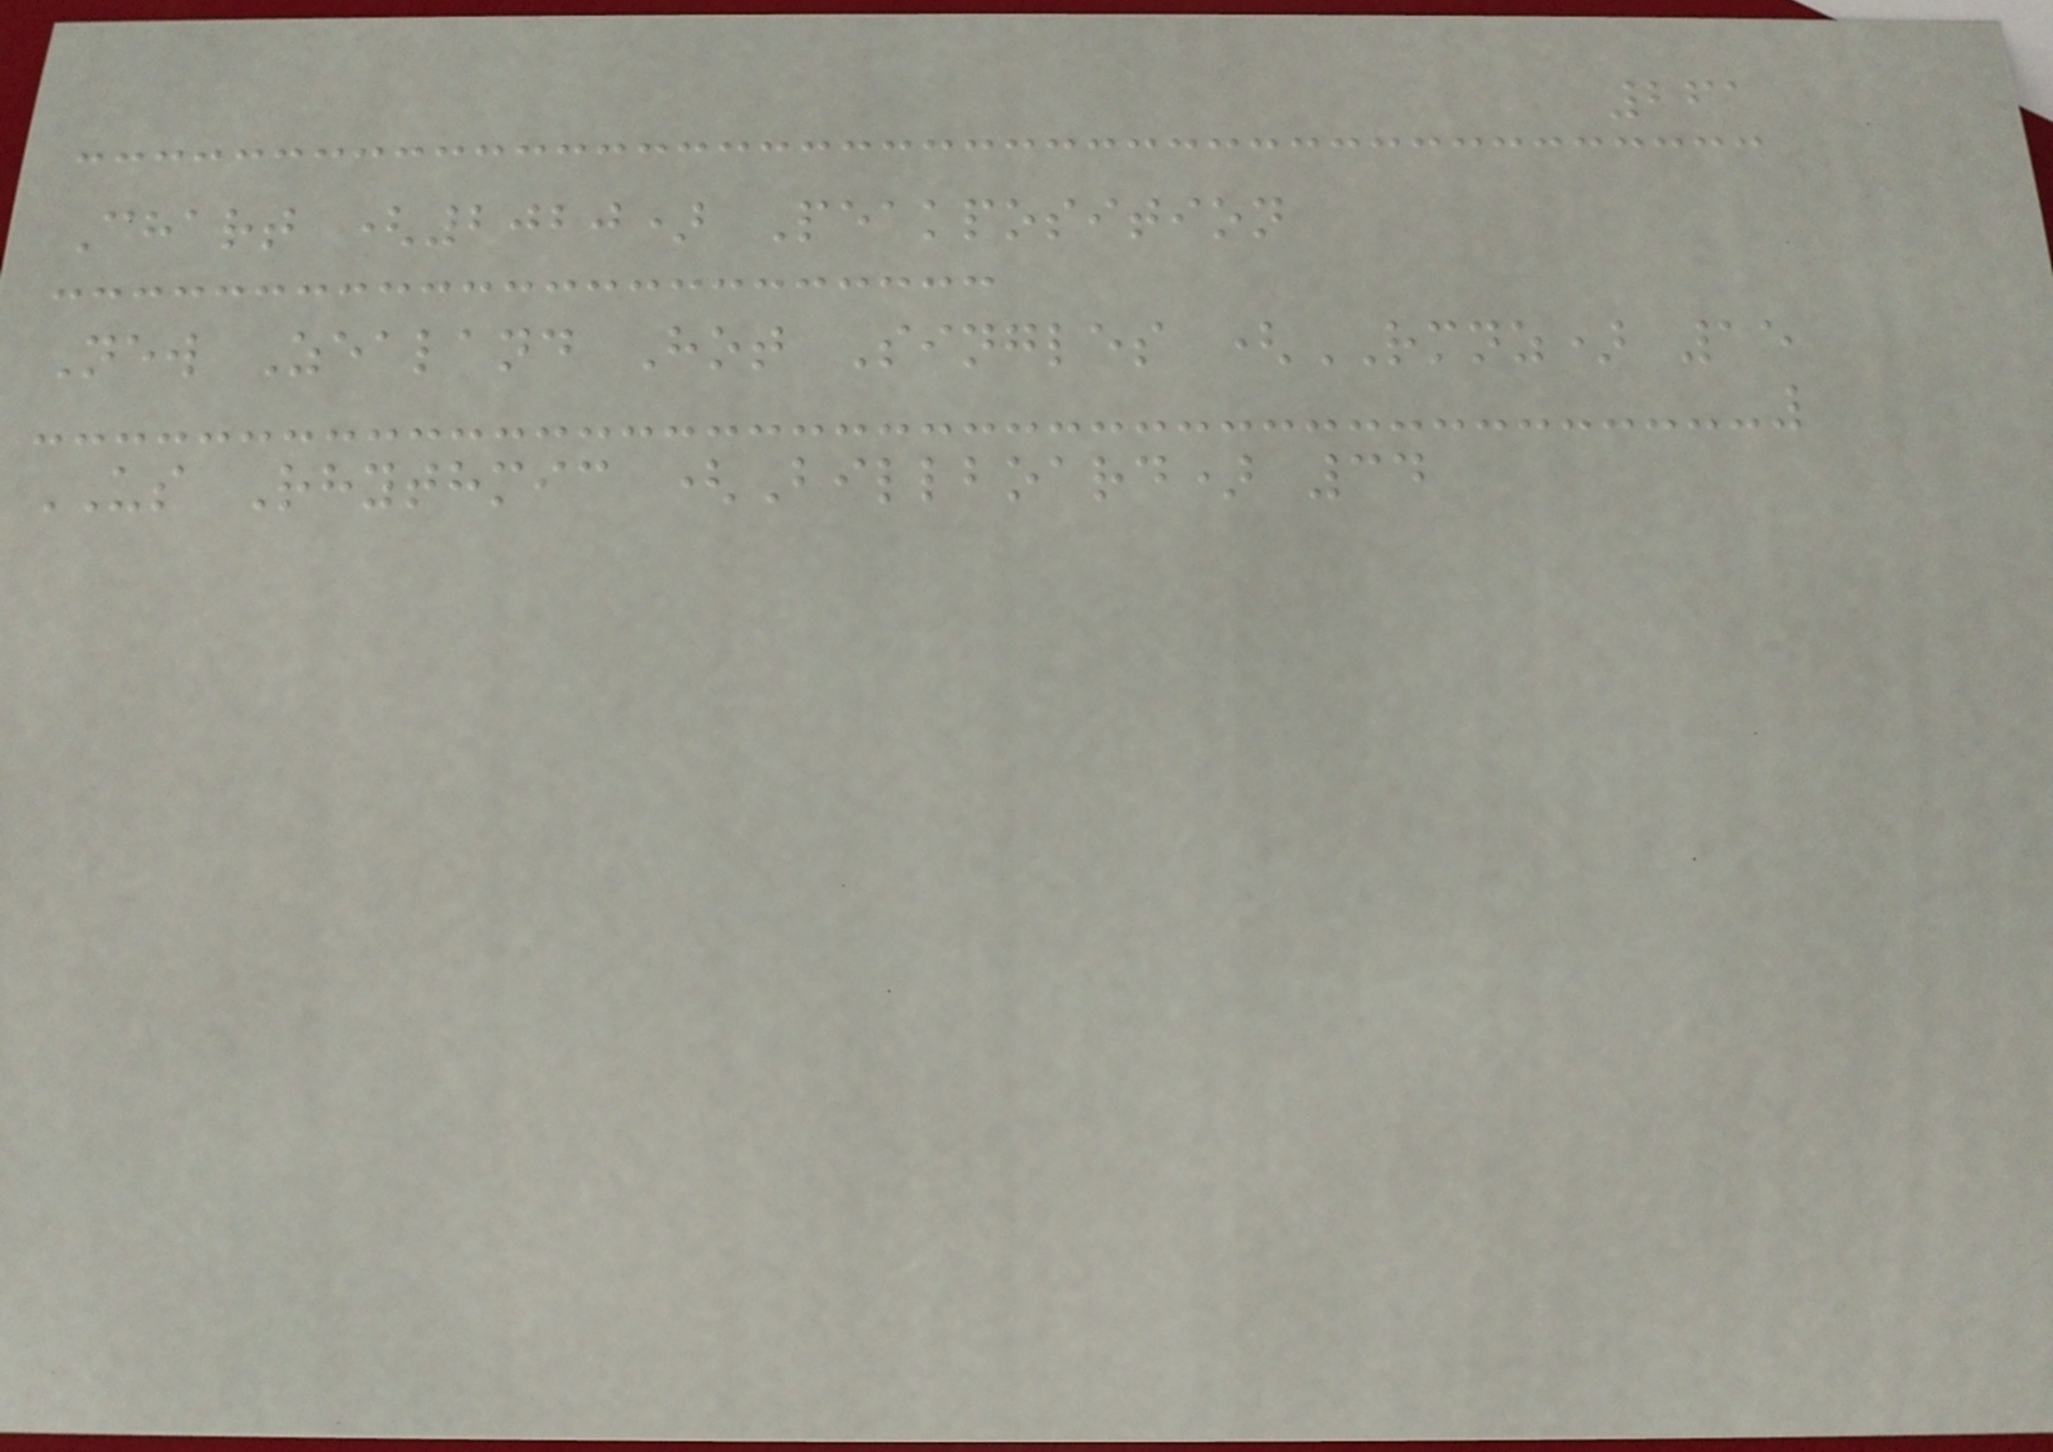261
Chart (2020) Peakposition
New Zealand Hot Singles (RMNZ) 15
US Rhythmic (Billboard) 34
